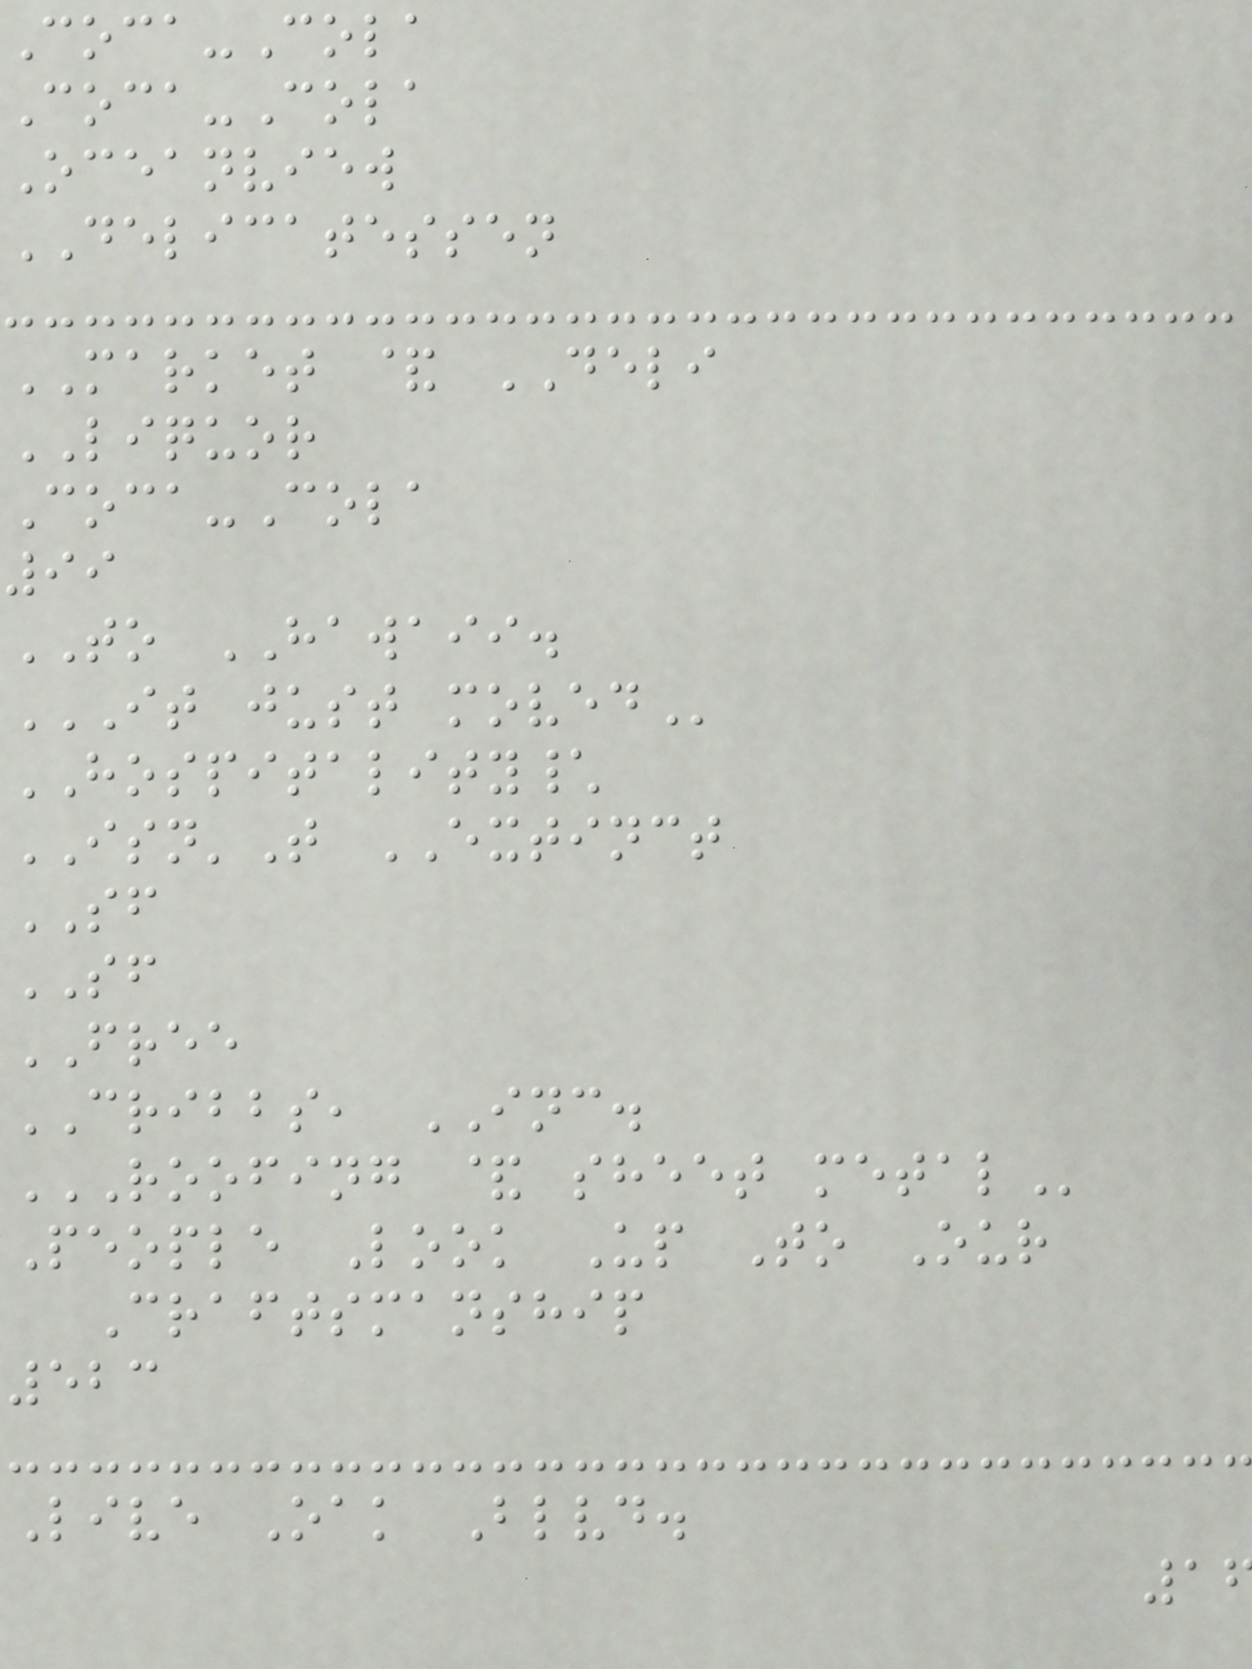Coca-Cola
Coca-Cola
Oceanview
DELICATESSEN
MARKET & DELI
LIQUOR
Coca-Cola
99
TO HAWAII.
IT JUST MOVED
HOSPITALITY\
ISN'T EXTINCT
SF
SF
FREE
CRIBBS, INC.
ROOFING & SHEET METAL
People Look Up To Our
Craftsmanship
523
Live Oak Blvd.
